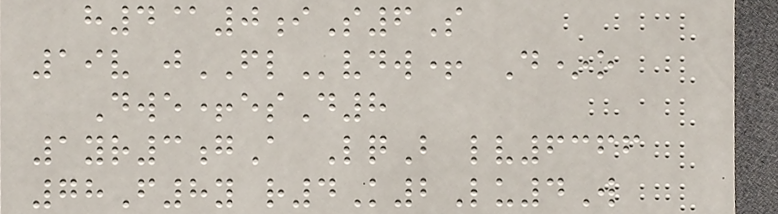h4@0iS6S
19v jFLvdw+ D*o
Dwe+esD8
1yr3gA LqB lv6366
78F8y r4K2Lu4W
